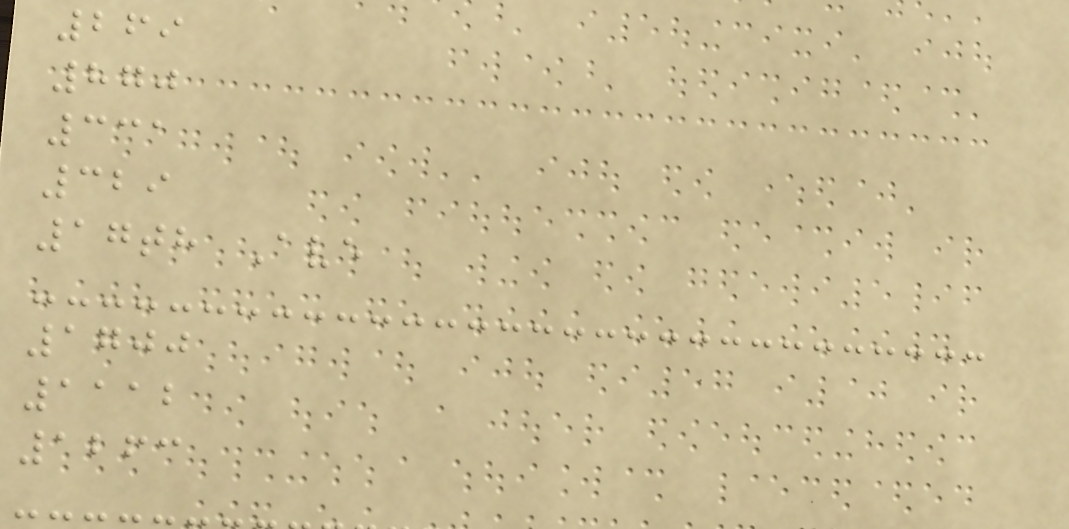269
870
331
329
17th Ave
1700
1112
1263
